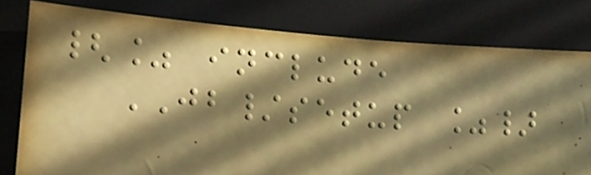{% include
JB/setup %}
